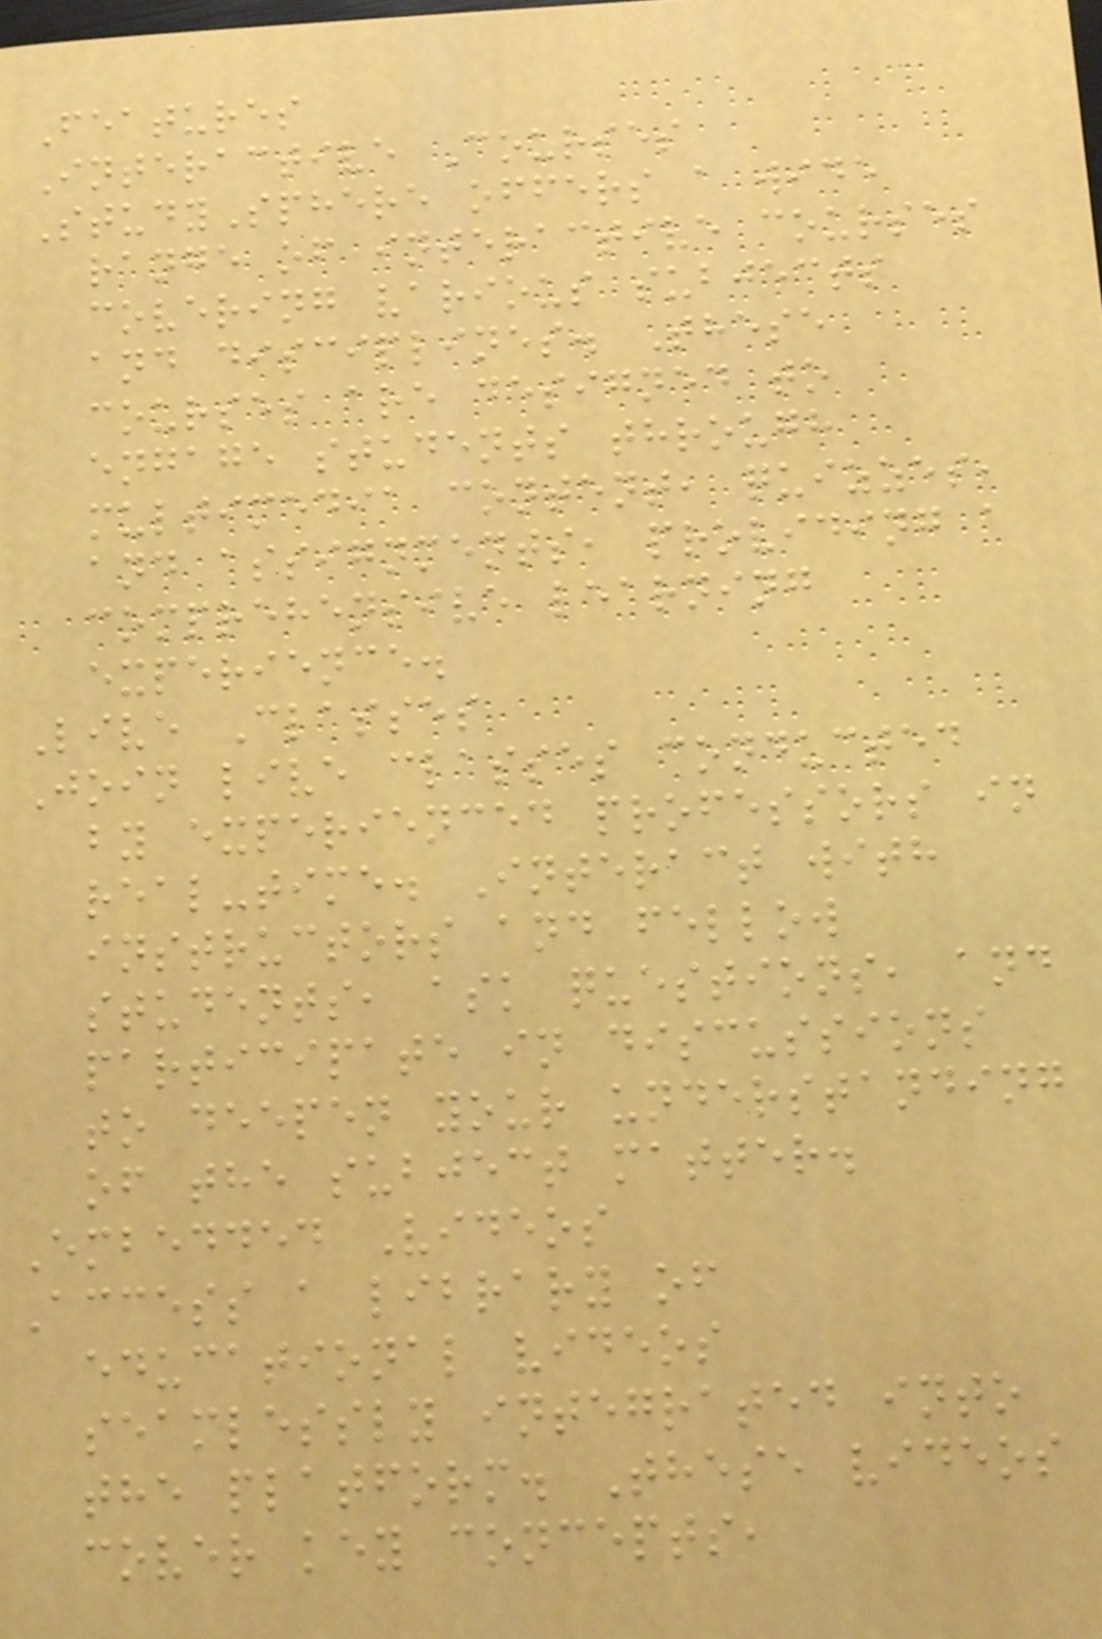Features
Interactive Courses
StudySphere offers a wide
range of interactive courses
covering various subjects
and disciplines. These
courses are designed to
engage students through
multimedia content, quizzes,
and assignments, providing a
comprehensive learning
experience.
Live Classes
Join live classes conducted
by experienced professors in
real-time. Interact with
instructors and fellow
students, ask questions, and
participate in discussions
to deepen your understanding
of the subject matter.
Embedded Videos
Access a library of
educational videos
seamlessly integrated into
the platform. These videos
cover key concepts,
